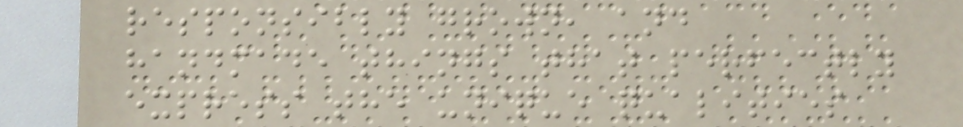responsibly grown, and
handmade things that perfectly
express the unique qualities
